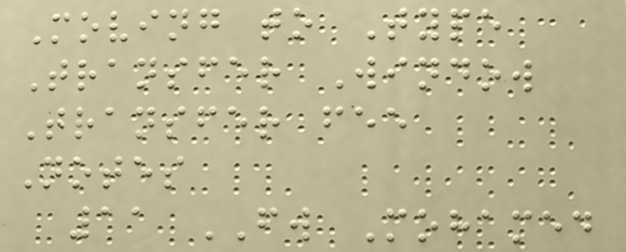Moving to Type
Transfer Window
Transfer fee
Notes
11 FW Mohamed
